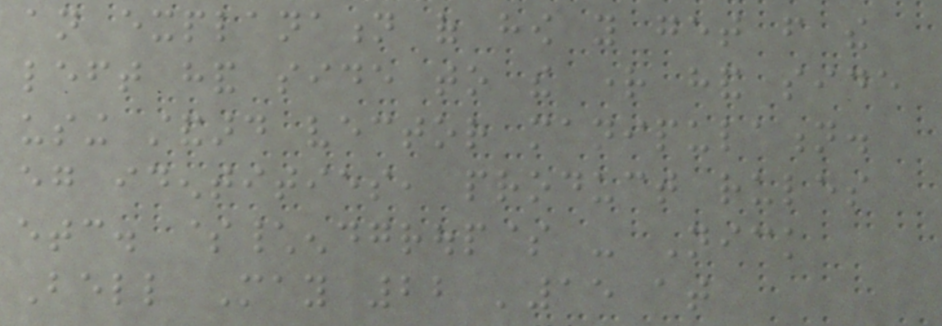an explanation of how you get from the
left hand side to the right hand side
using standard vector manipulation.
eg identities, product rules
etc. $\endgroup$ - Nick
Bell May 22 '15 at
